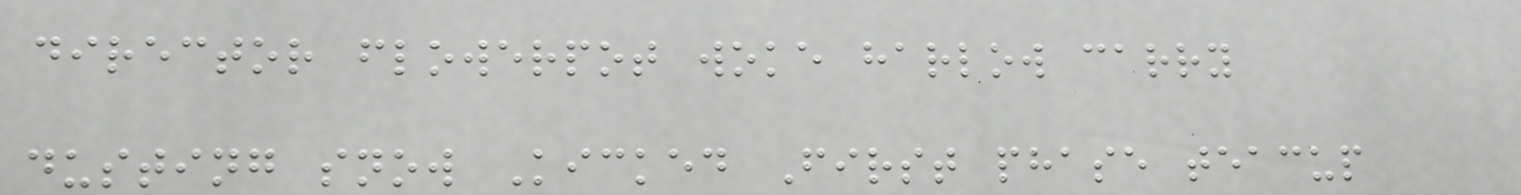director flowerpot woke harlow carry
dusting snow Kicked First phase teacup
